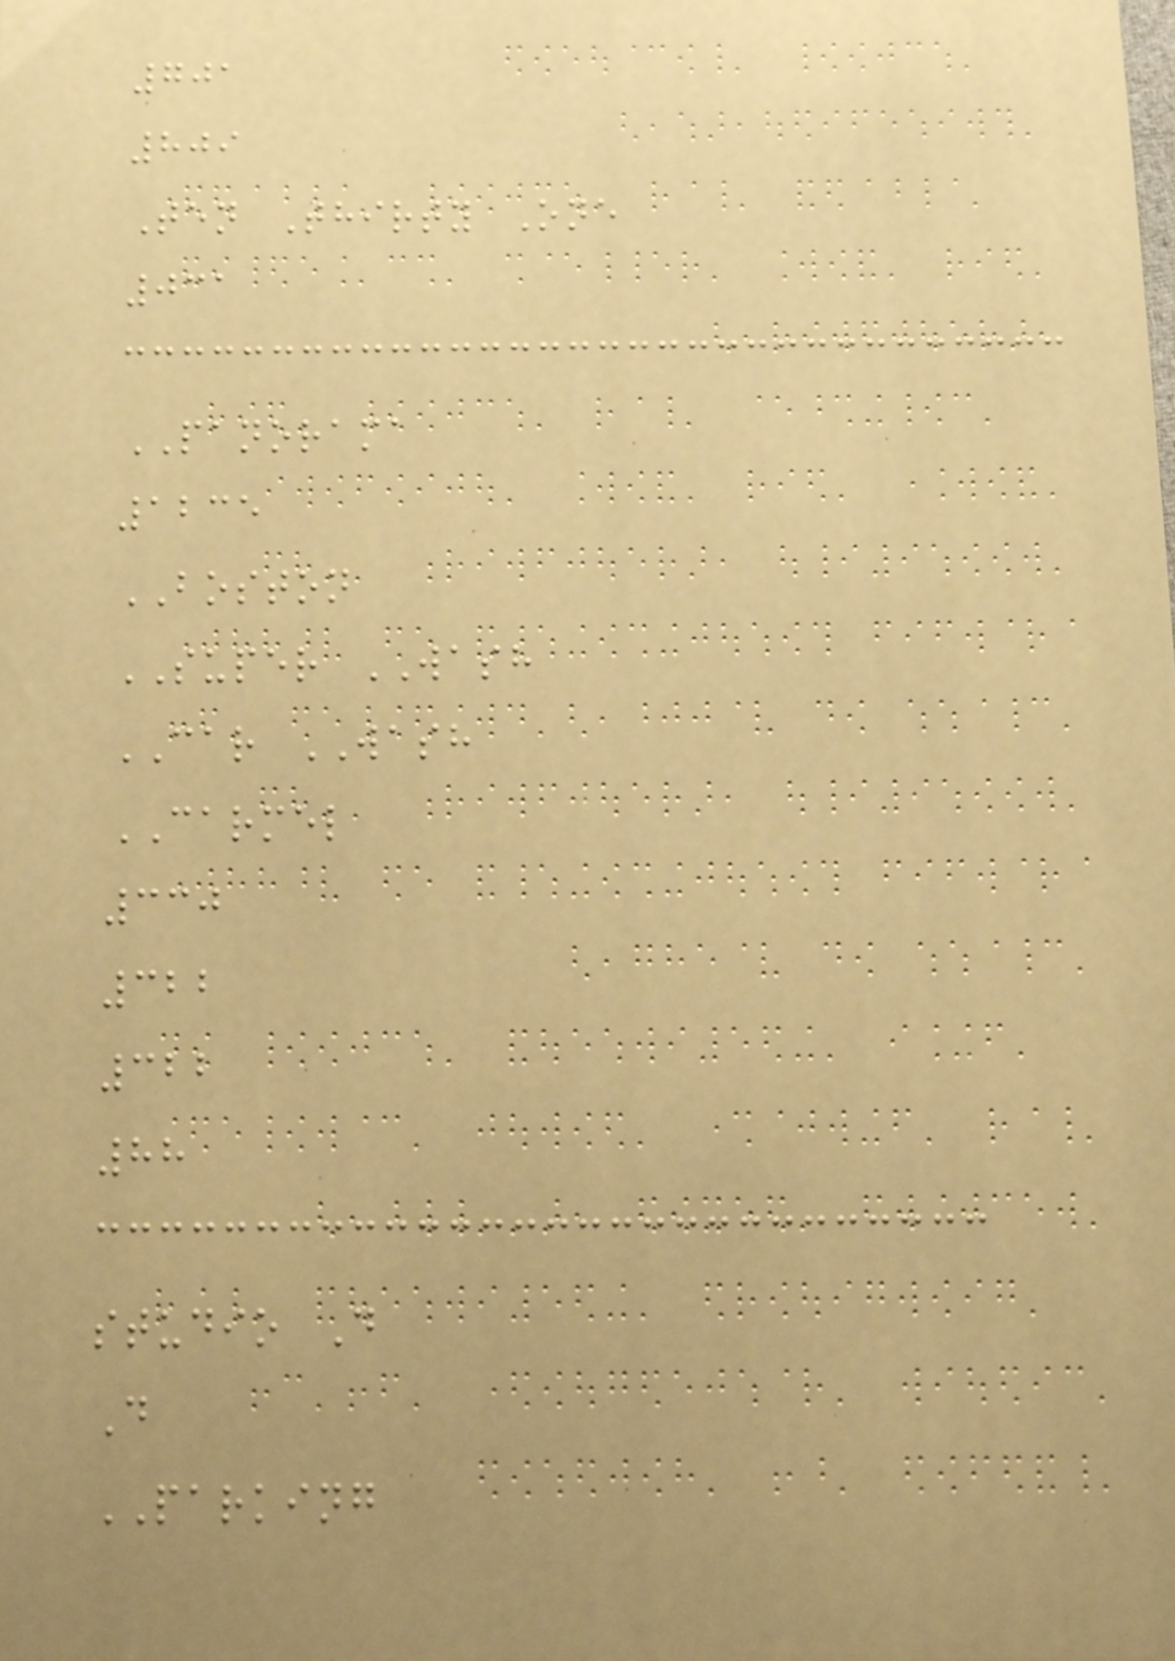701
809
Ten Thirty One
031
PANORAMA
1235
BOSTON
SUPER WASH
CAR WASH
CARMEL
330
322
322
88
studio D
D
PARKING
